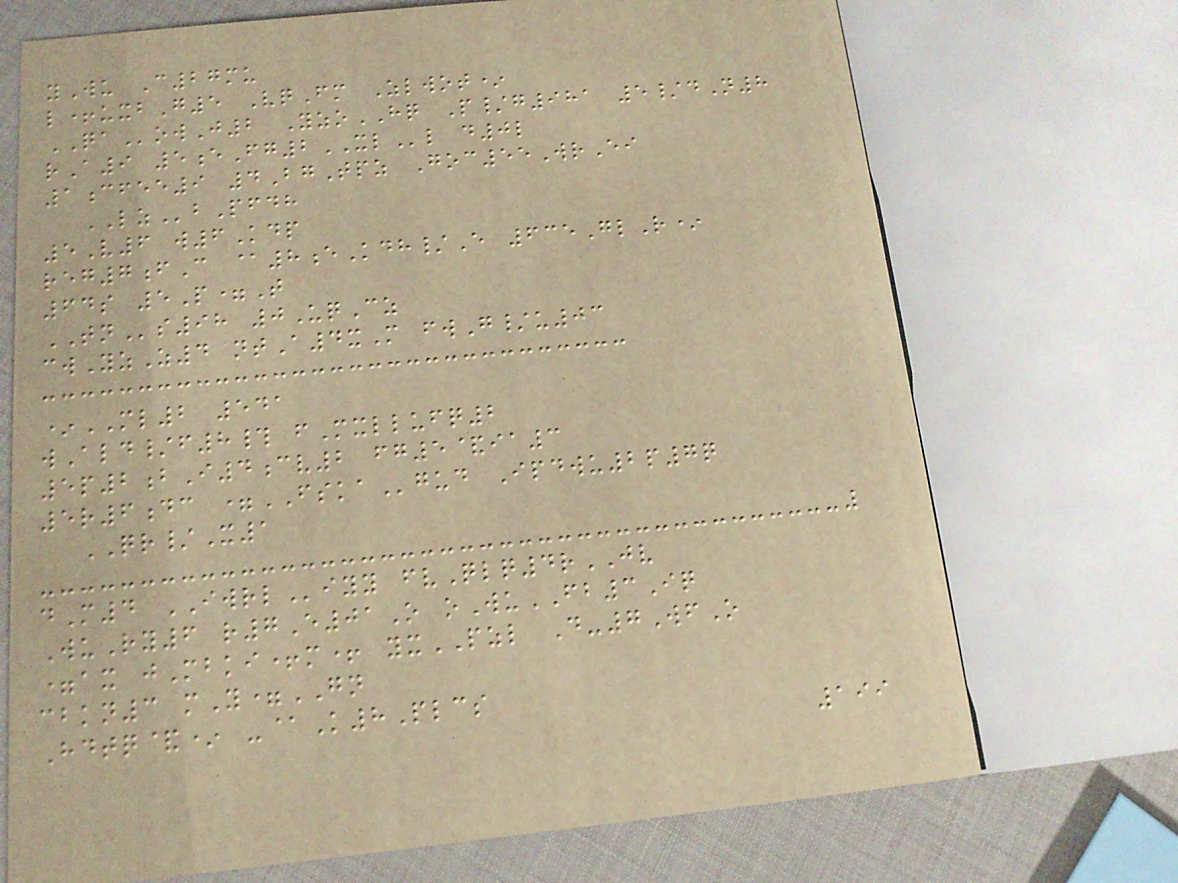yWu C27mu
l+uxbG5 VqFm Zlwot*
QAowJ2 YzoHQ P/g981 5/dN8
rA9 5eFg2XLl d0l
1cfee9 4BgTpz Goc55WrEi
LZbPfdh
5V6 w6Kdp
reg7fC @8eKdh/E 635GlR*
64s 5P=T
TNs98 0UqCz
cwYzZ4 ntA4xM fwG/u03
*ML2 541
wAld/f8# fMxllufq2
5p2bI4cv2 fg5&ia3
5r6dc =FSKAgud Ipdwu2p7q
QR/X1
dM4 IWRLiyy fvQlq4rJV
WuRy6 r7E01O oWuFB3Iq
=ax jMbki+m+ yxPZL D-7WfO
cbkn3 mY=GN
Hdtq&* -@K8Plcs
199
